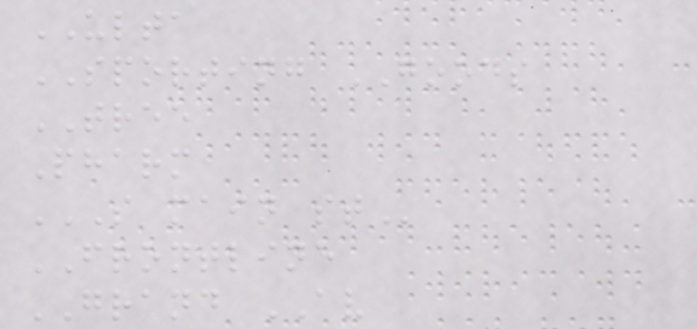ULTA
SPORTING GOODS
TREE
Pharm
S MAIN ST
FRONTLINE
GRAND AV
